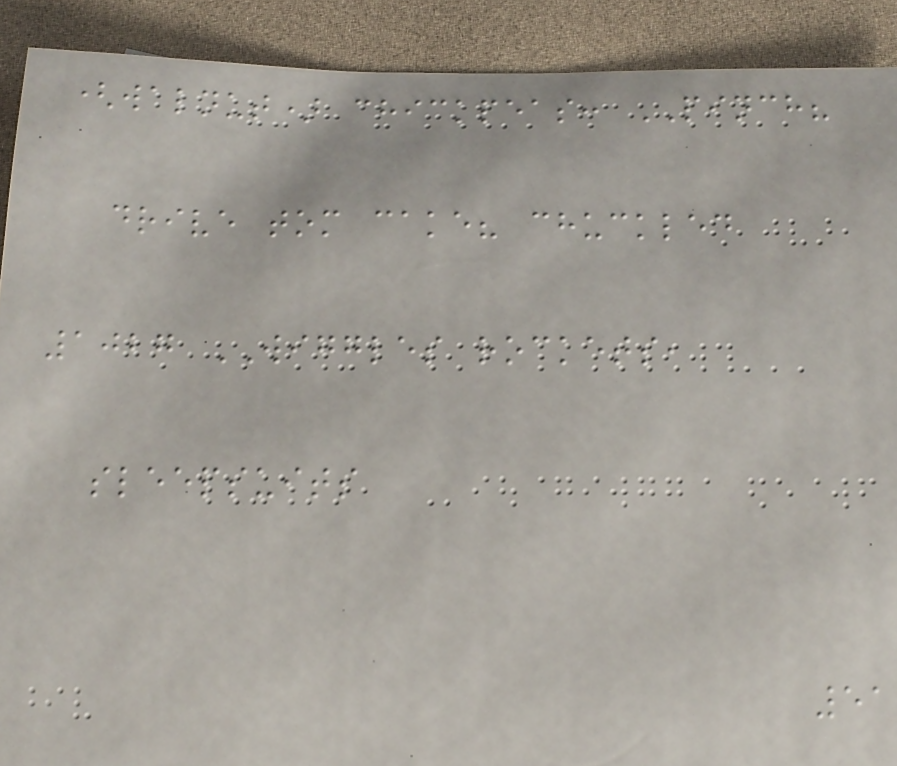(walnut) chickpeas: PINCH?
drive tom cake? chuckled
1027 WIGGLES rockets,
sleepsuits
51
